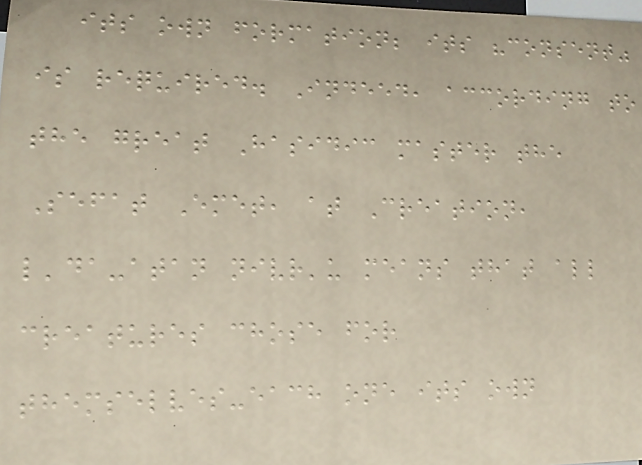its own formation; its "consent"
is required. Indeed, according to
the great Hasidic master the
Sefat Emet, at Creation,
l'da-atan nivr'u means that all
creatures chose for
themselves-each one its own
